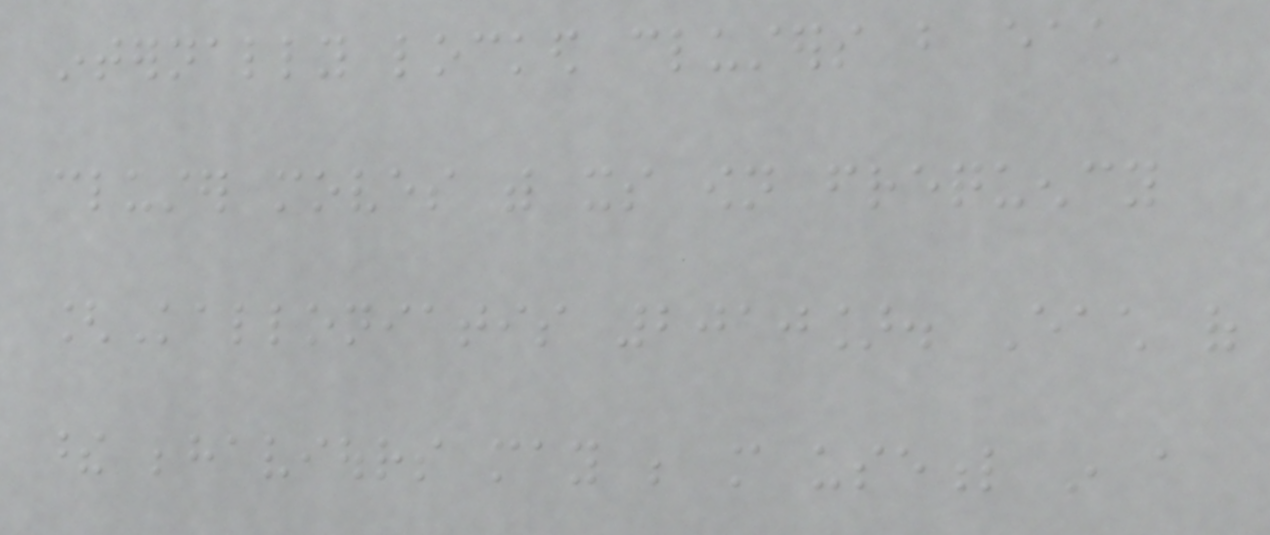internally locked clusters but each
cluster moves with its own frequency
[Kalloniatis 2010]. Each of
these behaviours may be more useful in a
